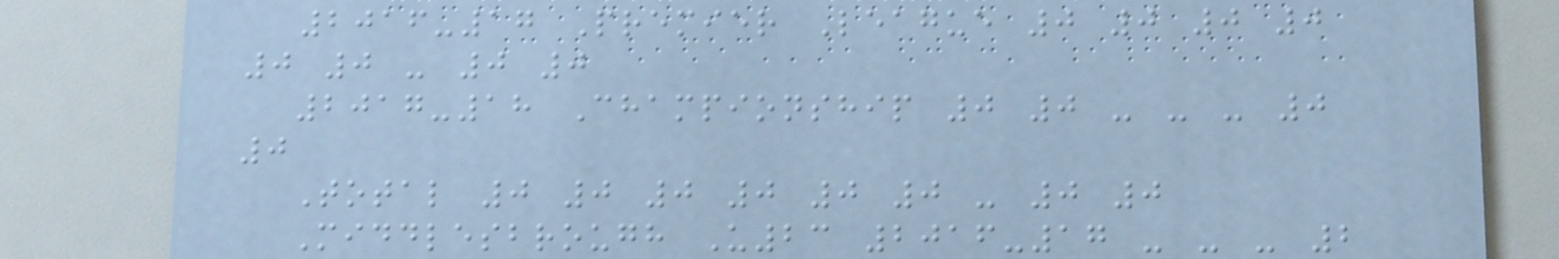2016-17 Premier League 0 0 0 0
0 0 - 0 0
2017-18 Championship 0 0 - - - 0
0
Total 0 0 0 0 0 0 - 0 0
Middlesbrough U23 2016-17 - - - 2
